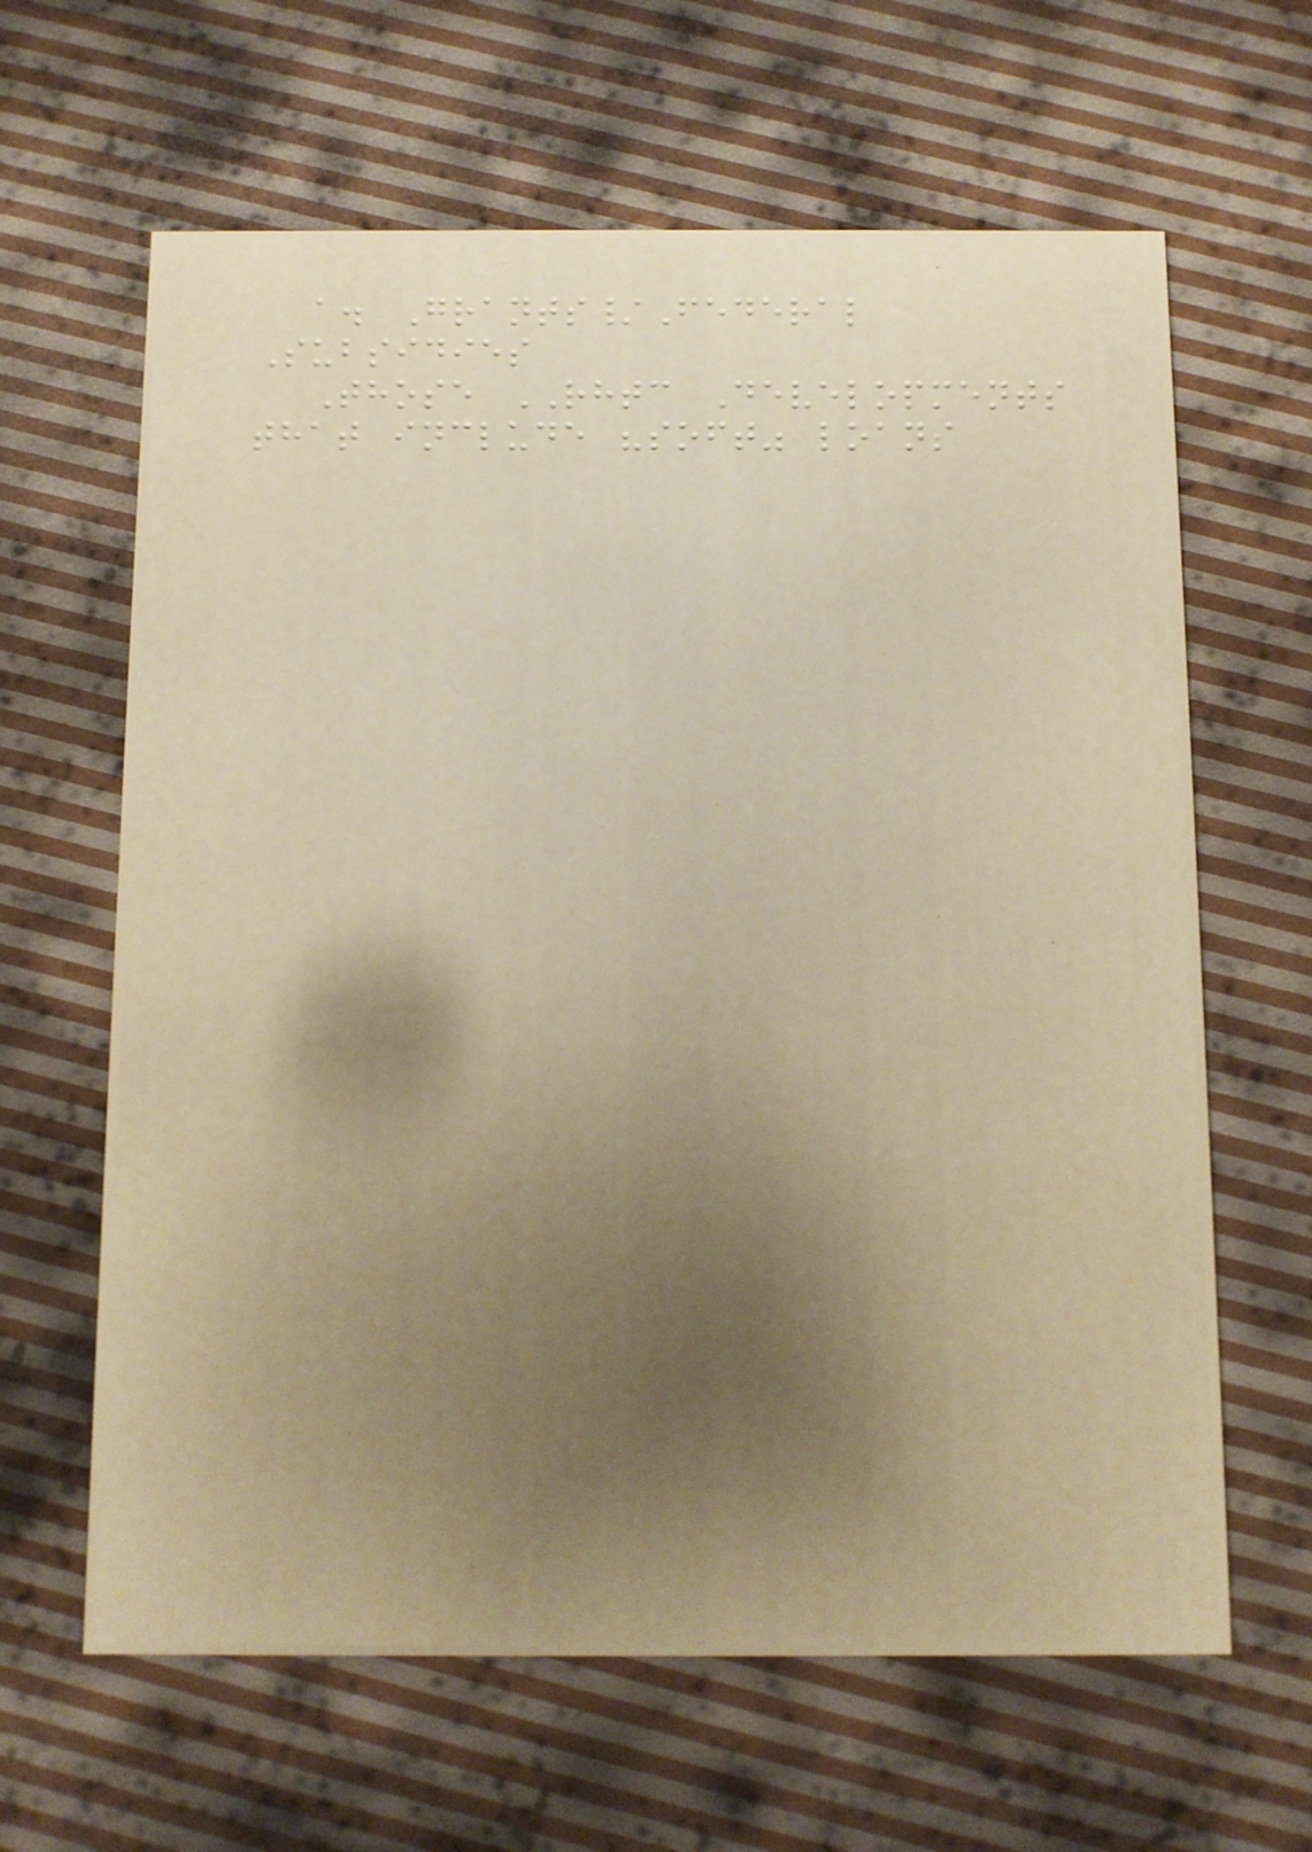a. Grants/Federal
Subsidies
Those RHTC Developments
that include "soft" loans
